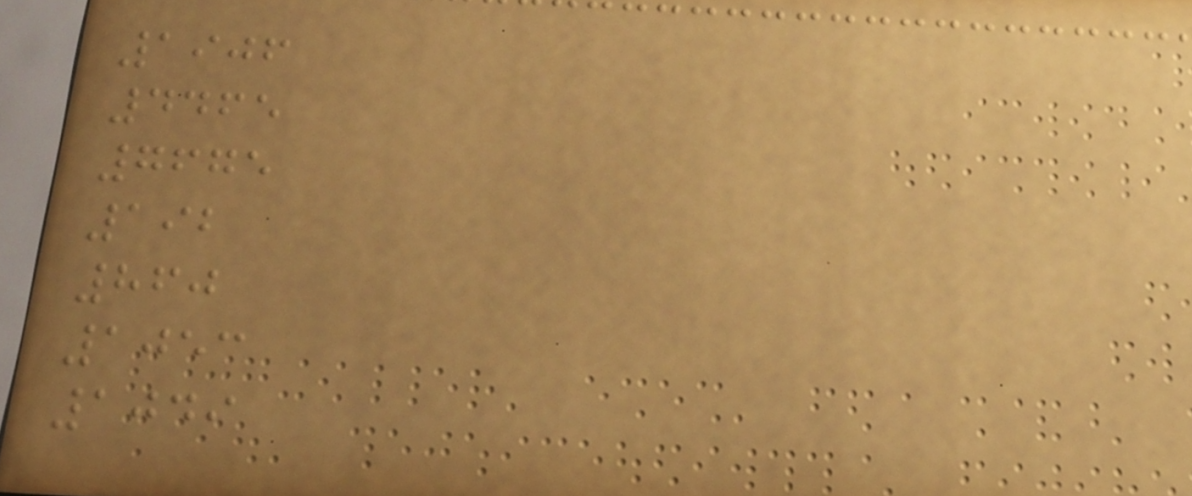1906
4465
7675
192
860
1053
1049
